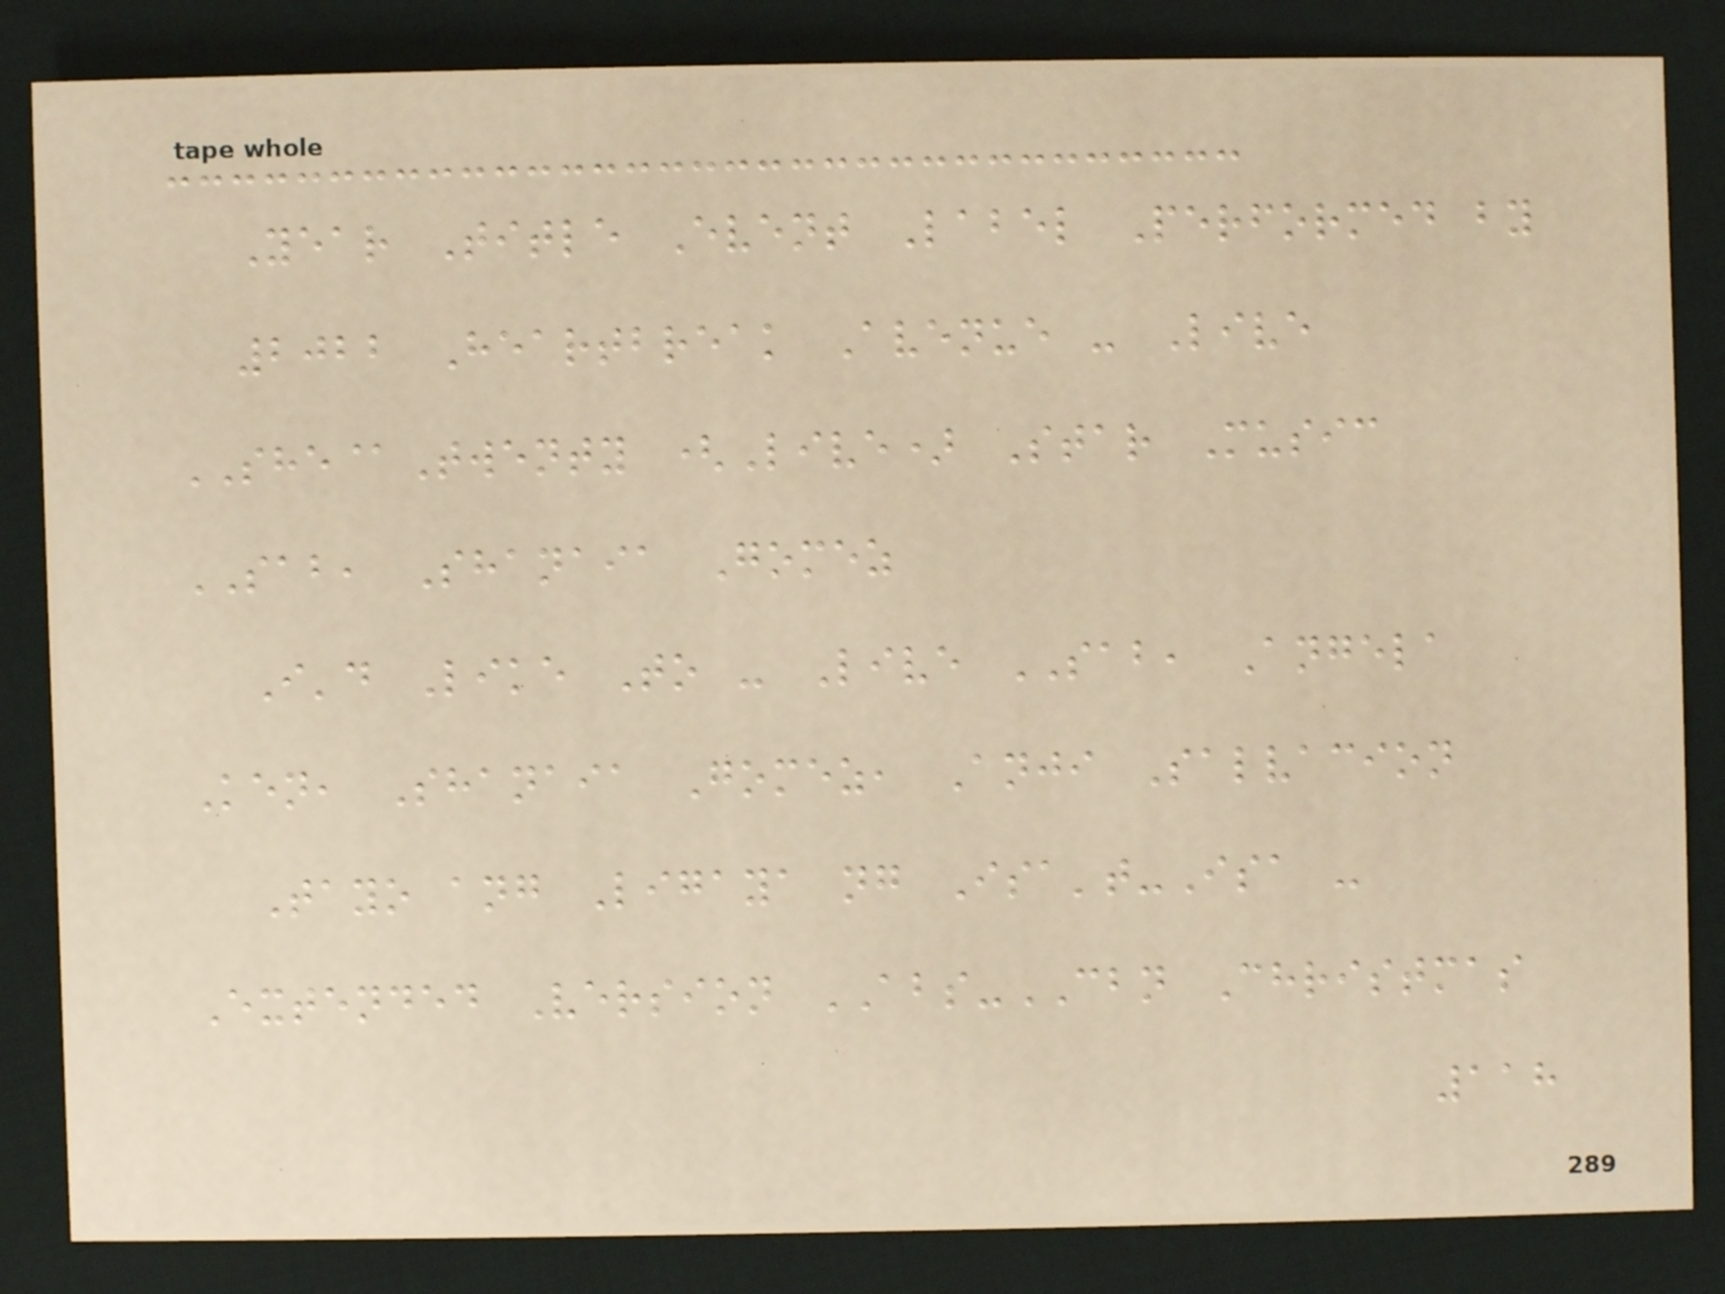Year Title Event Label Performed by
2022 Heartbreak Avenue - Live
SHE@Twenty (Live) Star Music
SAB, Shanaia Gomez
I'd Like To - Live SAB, Angela
Ken, Shanaia Gomez, Anji Salvacion
Tayo ang Ligaya ng Isa't-Isa -
Extended Version ABS-CBN Christmas
118
